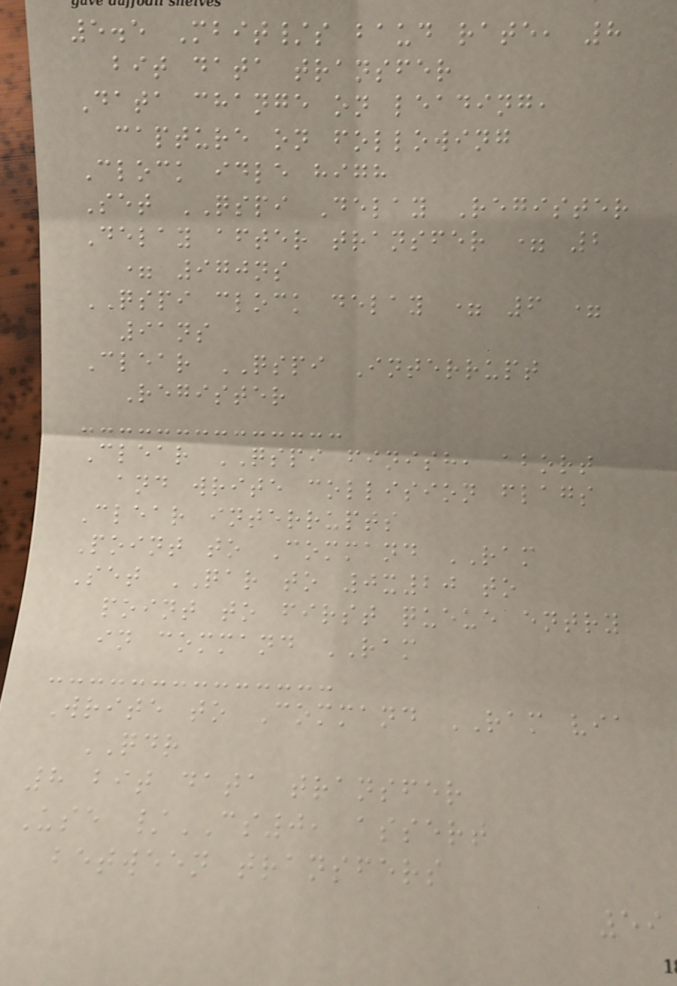5.5 Mbit/s baud rate, 8
bit data transfer
Data change on leading,
capture on following
Clock idle high
Set QSPI Delay Register
Delay after transfer = 2
= 970ns
QSPI clock delay = 6 =
91ns
Clear QSPI Interrupt
Register
Clear QSPI finish, abort
and write collision flags
Clear interrupts
Point to Command RAM
Set QAR to 0x20 to
point to first queue entry
in command RAM
Write to Command RAM via
QDR
8 bit data transfer
Use /CS0, assert
between transfers
59
